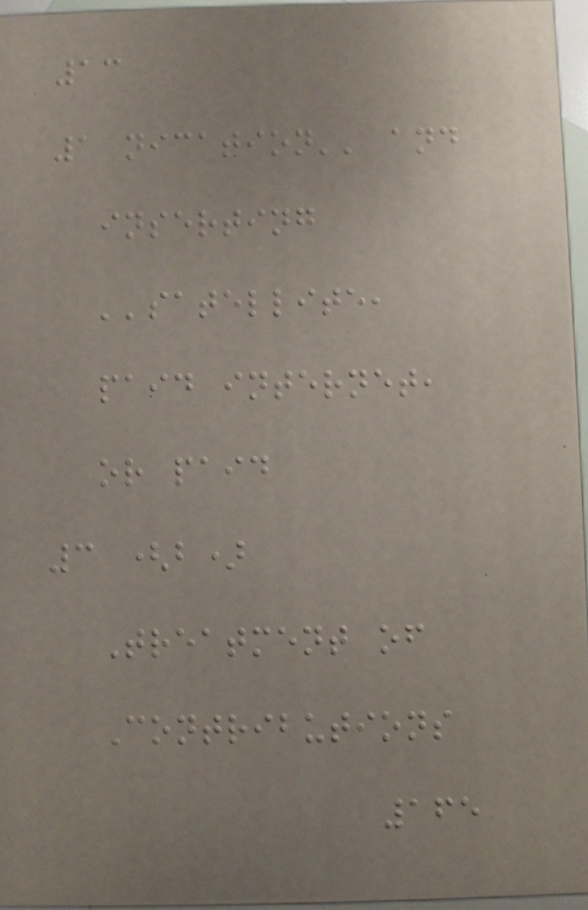13
1 nication'' and
inserting
''satellite,
paid internet,
or paid
3 (b)
Treatment of
Contributions
165
